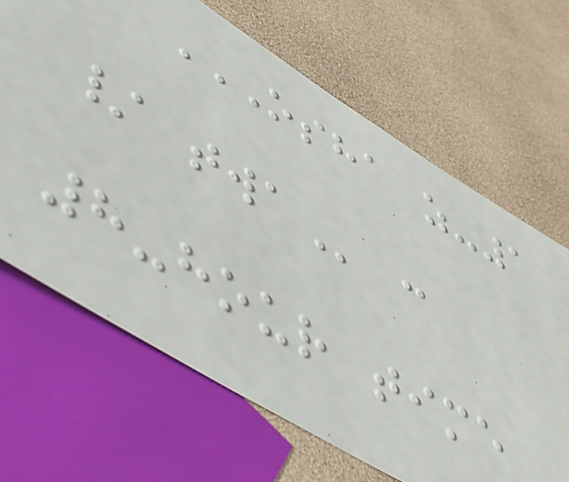OSHA Z-1
/ TWA :
8-hour time
